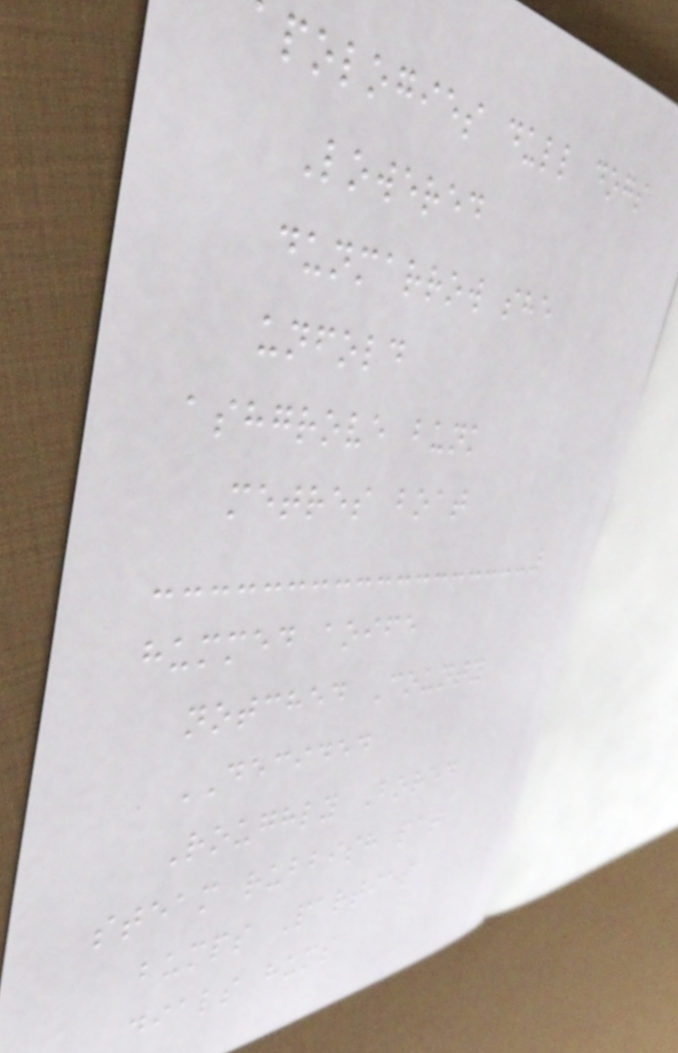apologies dull dogs
Lowered
dunmarrow she
unfold
ashgrove bunk
metres boat
hummed aoife
notched County
DECIDED
Roughly Bored
steam rubbish pat
bumps Parties
dials hums
